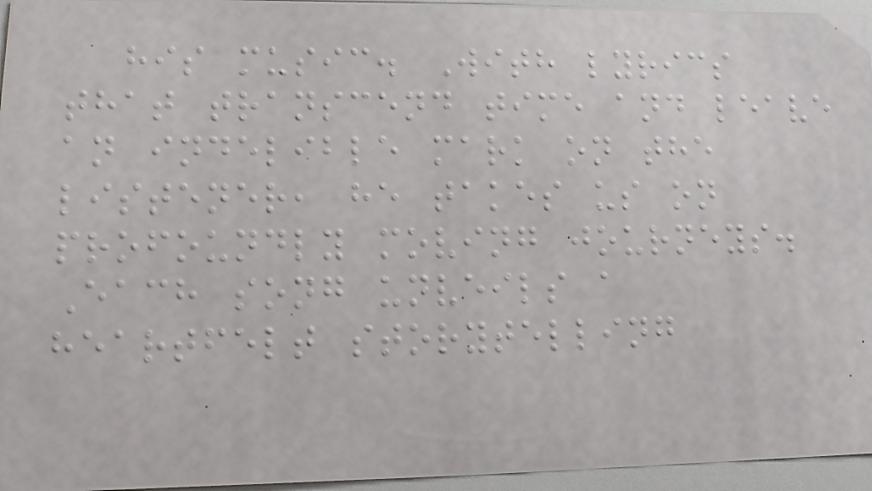his music. With lyrics
that transcend time and leave
an indelible mark on the
listener, he takes us on
profoundly moving journeys.
Each song unveils a
heartfelt storytelling
